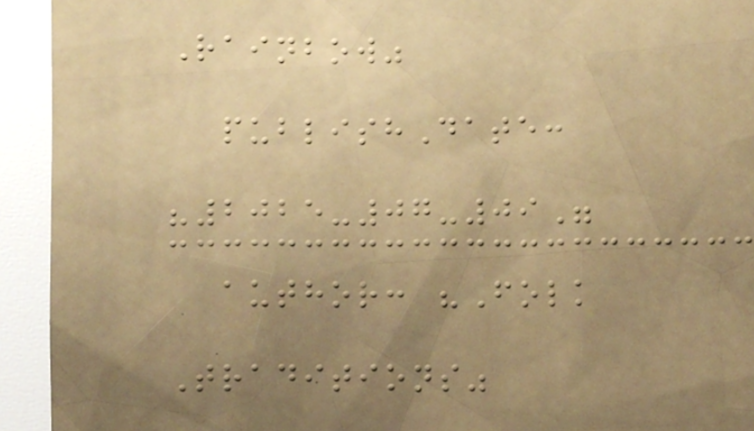Rainbow"
publishDate:
"2025-07-09"
author: "Folk
Traditions"
